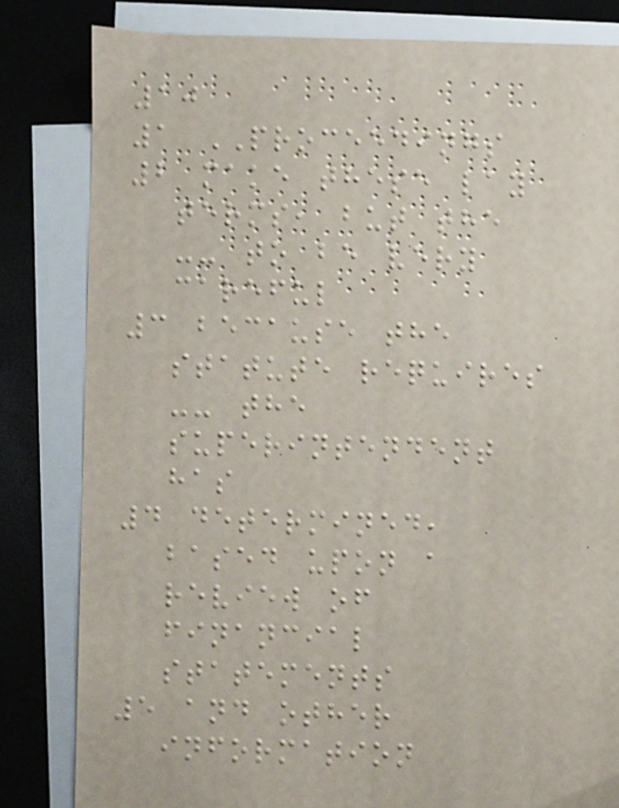10
1 PROCEEDINGS
2 make these lay
terms, but the
-- to be very
careful
3 because the
statute requires
-- the
superintendent
has
4 determined,
based upon a
review of
financial
statements
5 and other
information
